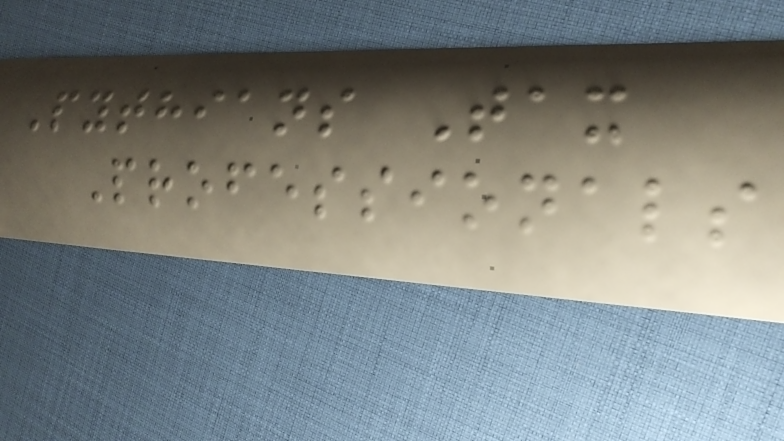Pythians Tax
Professionals
